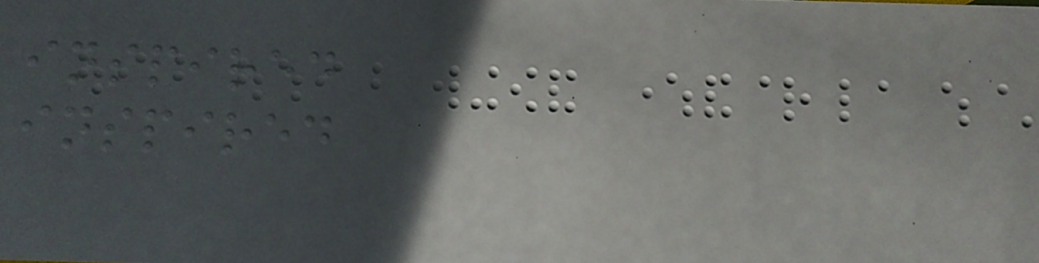inspired
inspired
